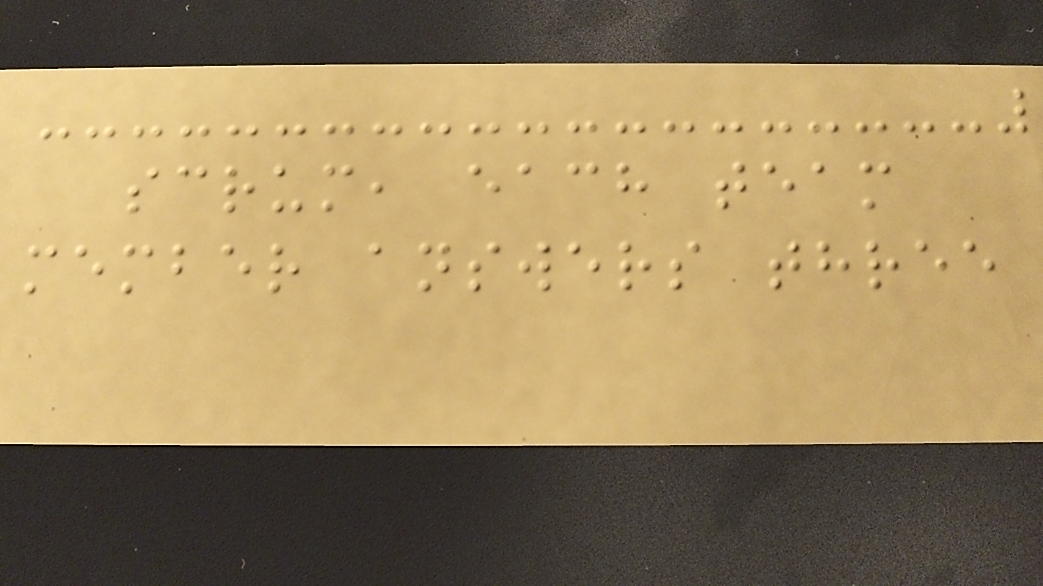scrum, each team
member answers three
